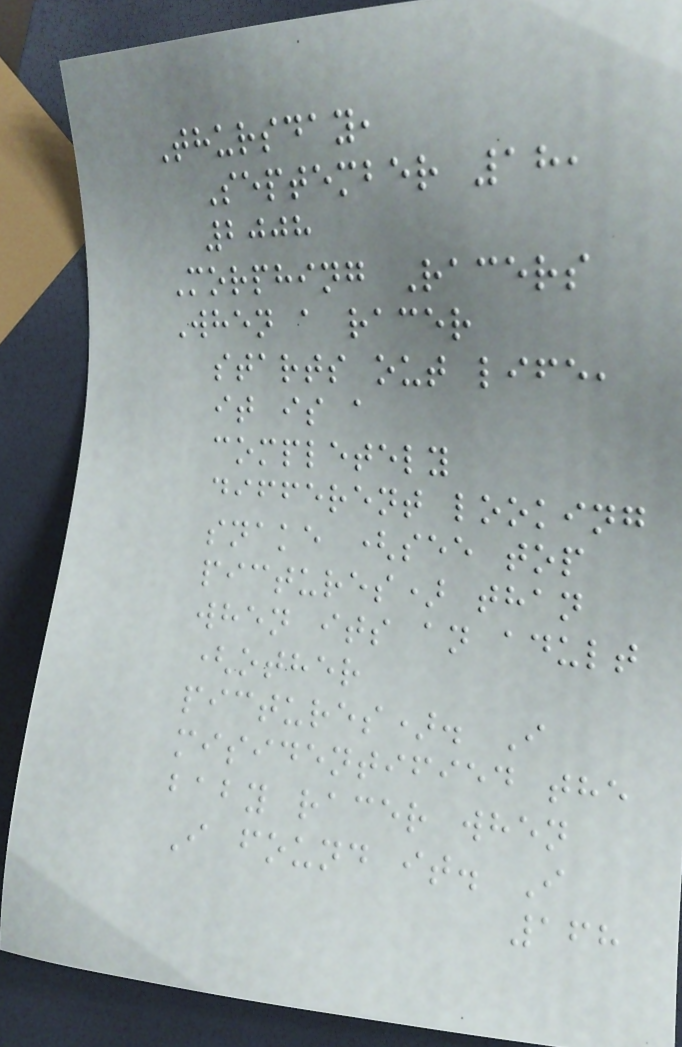Thursday,
September 18,
2008
Morphing Racers
When a racer
starts out life,
it is a
completely
different looking
snake (see top
pictures) than
when its an adult
(other
pictures). I
misidentified the
baby racer when
I found it. I
168
